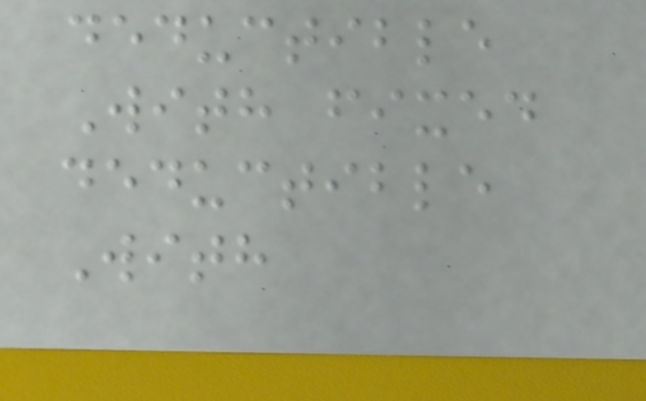deductible
With fixed
deductible
With
